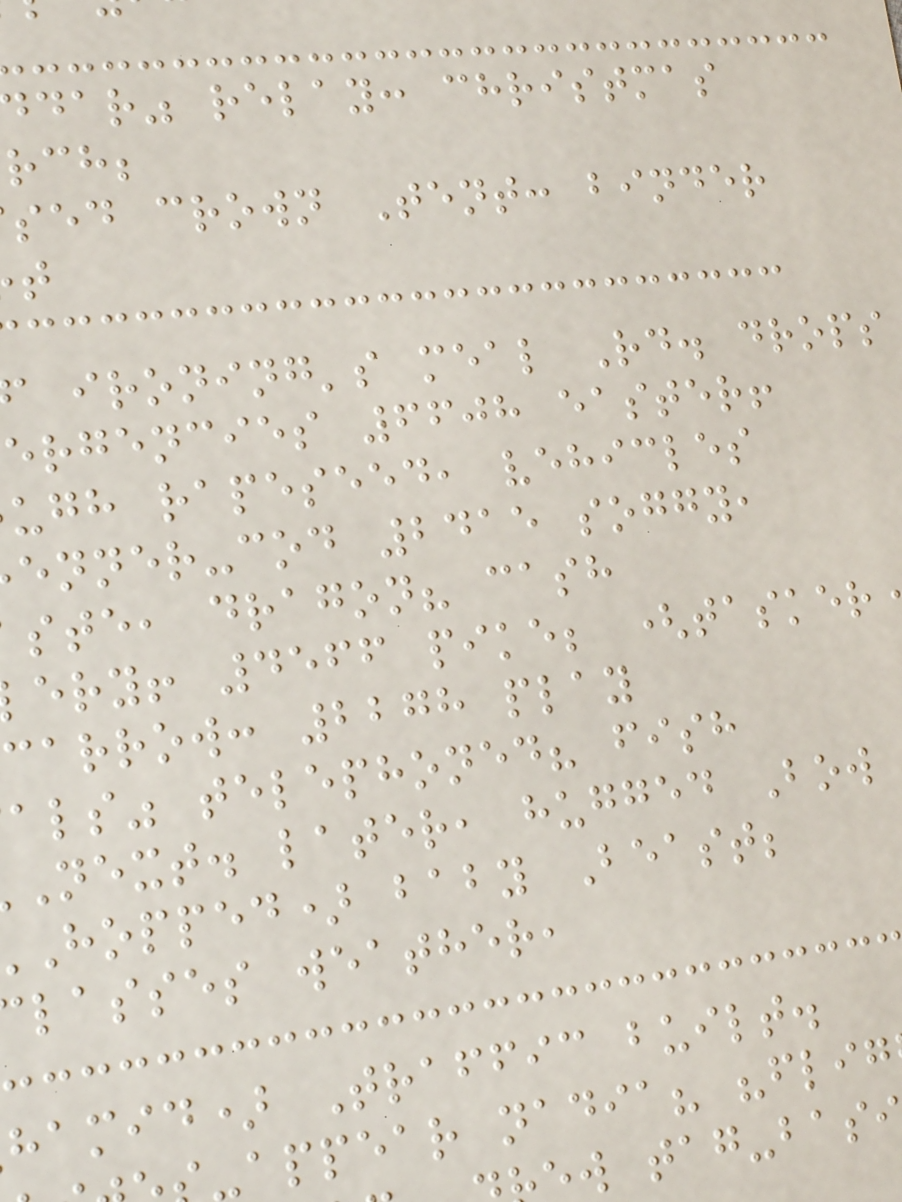dar" relay: christmas
rch;
sed crown Tent: binder
ironing's meal Rd. drops
ergencies 6608 easter!
ugh rapeseed, vehicles
enner-cod 2415 soggy,
ste, dragon? cash
ery! 4566 pike; (tasker
carrow: 2278 play
als" telephoned? fish
next. later, hugged Bow
hopped) baby Beast;
lasses weather,
hamid) Traffic built.
appear nadia? "flig
w tag-bas
